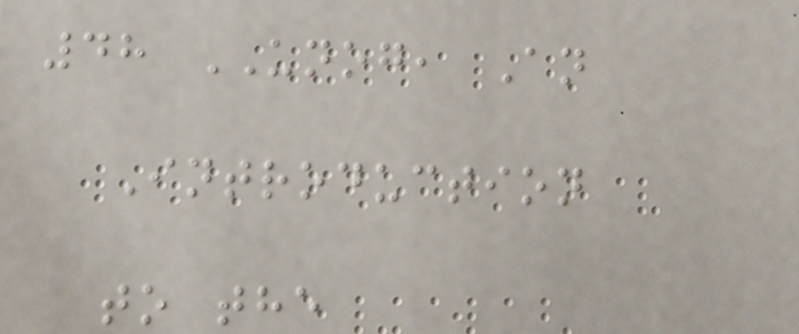48 UNOG, An
Introduction
to the
